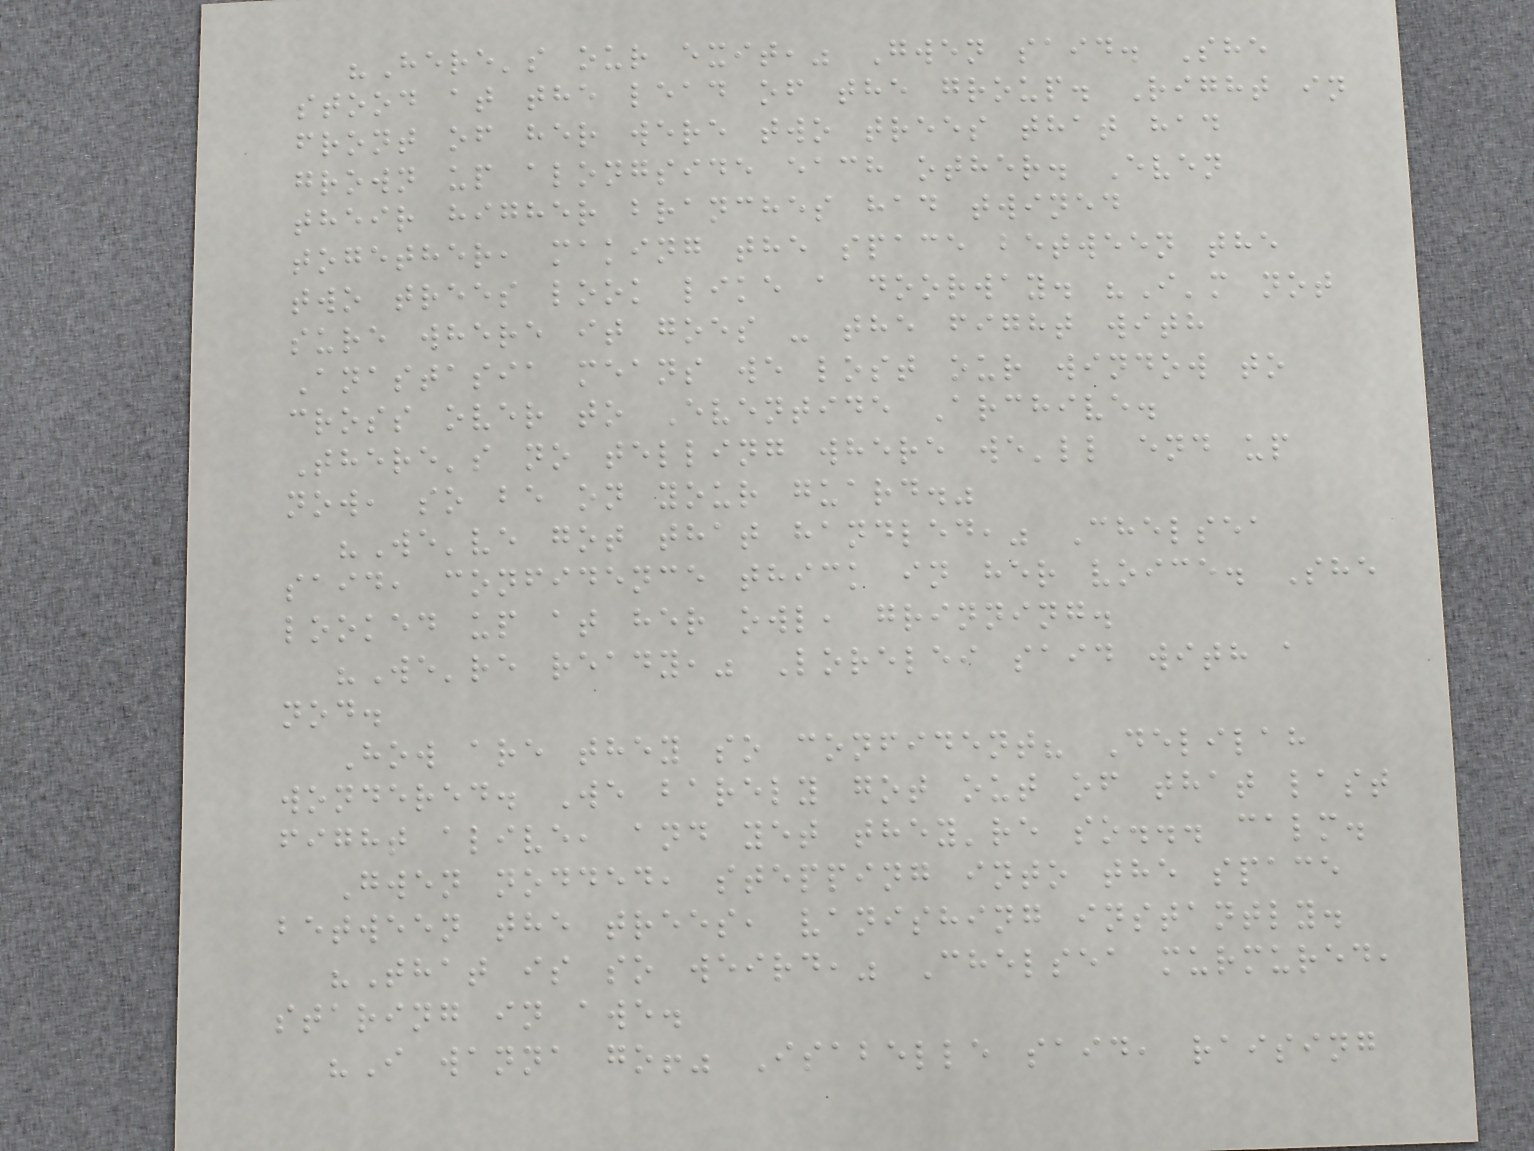"Here's our exit," Gwen said. She
stood at the lead of the group. Right in
front of her were two trees that had
grown up alongside each other. Even
their higher branches had twined
together, making the space between the
two trees look like a doorway. "I'm not
sure where it goes - the fight with
Anastasia means we lost our window to
cross over to Eventide Archive.
There's no telling where we'll end up
now, so be on your guard."
"We've got that handled," Chelsea
said, confidence thick in her voice. She
looked up at her owl, grinning.
"We're ready," Lorelei said with a
nod.
How are they so confident? Delilah
wondered. We barely got out of that last
fight alive, and yet they're so... calm.
Gwen nodded, stepping into the space
between the trees, vanishing instantly.
"That is so weird," Chelsea murmured,
staring in awe.
"I wanna go!" Isabelle said, raising
